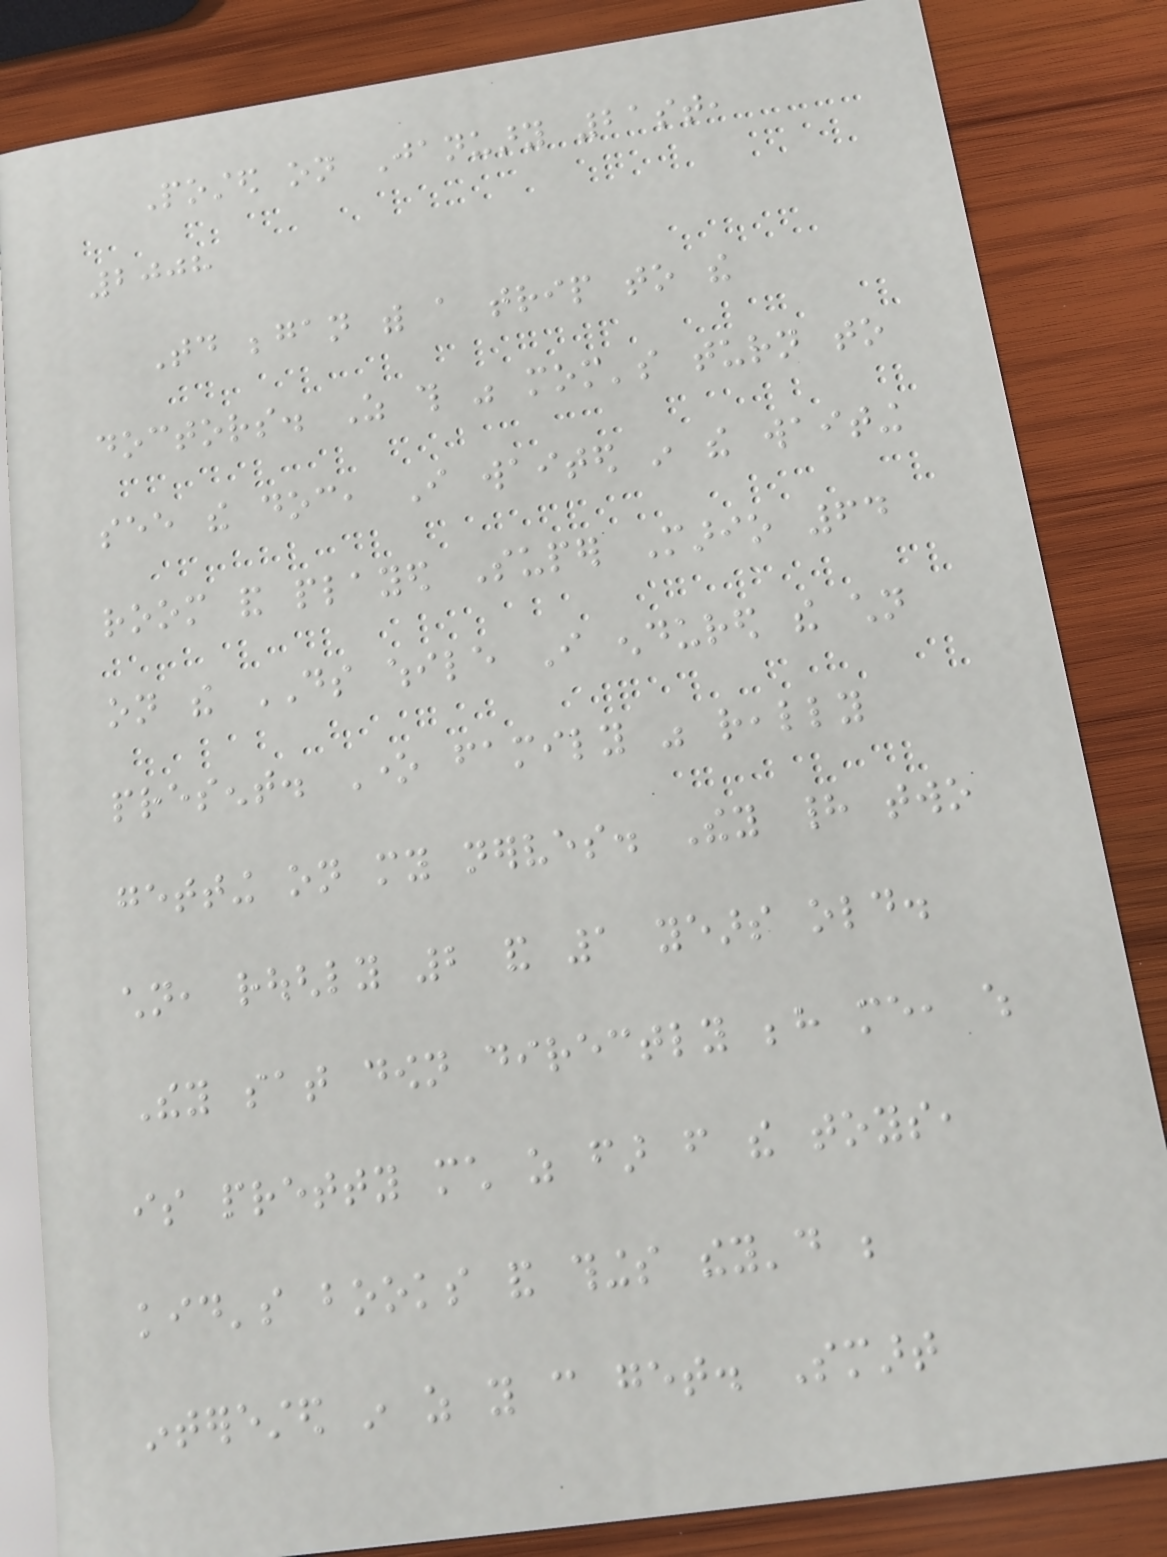Posted on January 21st,
2008
Today began with a trip to the
doctors. As this was mom's turn to
see the doc, I waited in the waiting
room and played Super Mario 64
on the DS while I endured the children
present. One family was really
getting on my nerves. They had two
children, roughly 2 and 1 years old.
They sat down directly behind me, which
is pretty much as far from the toys,
kid's books and things they'd be
interested in as you can get. Smart
